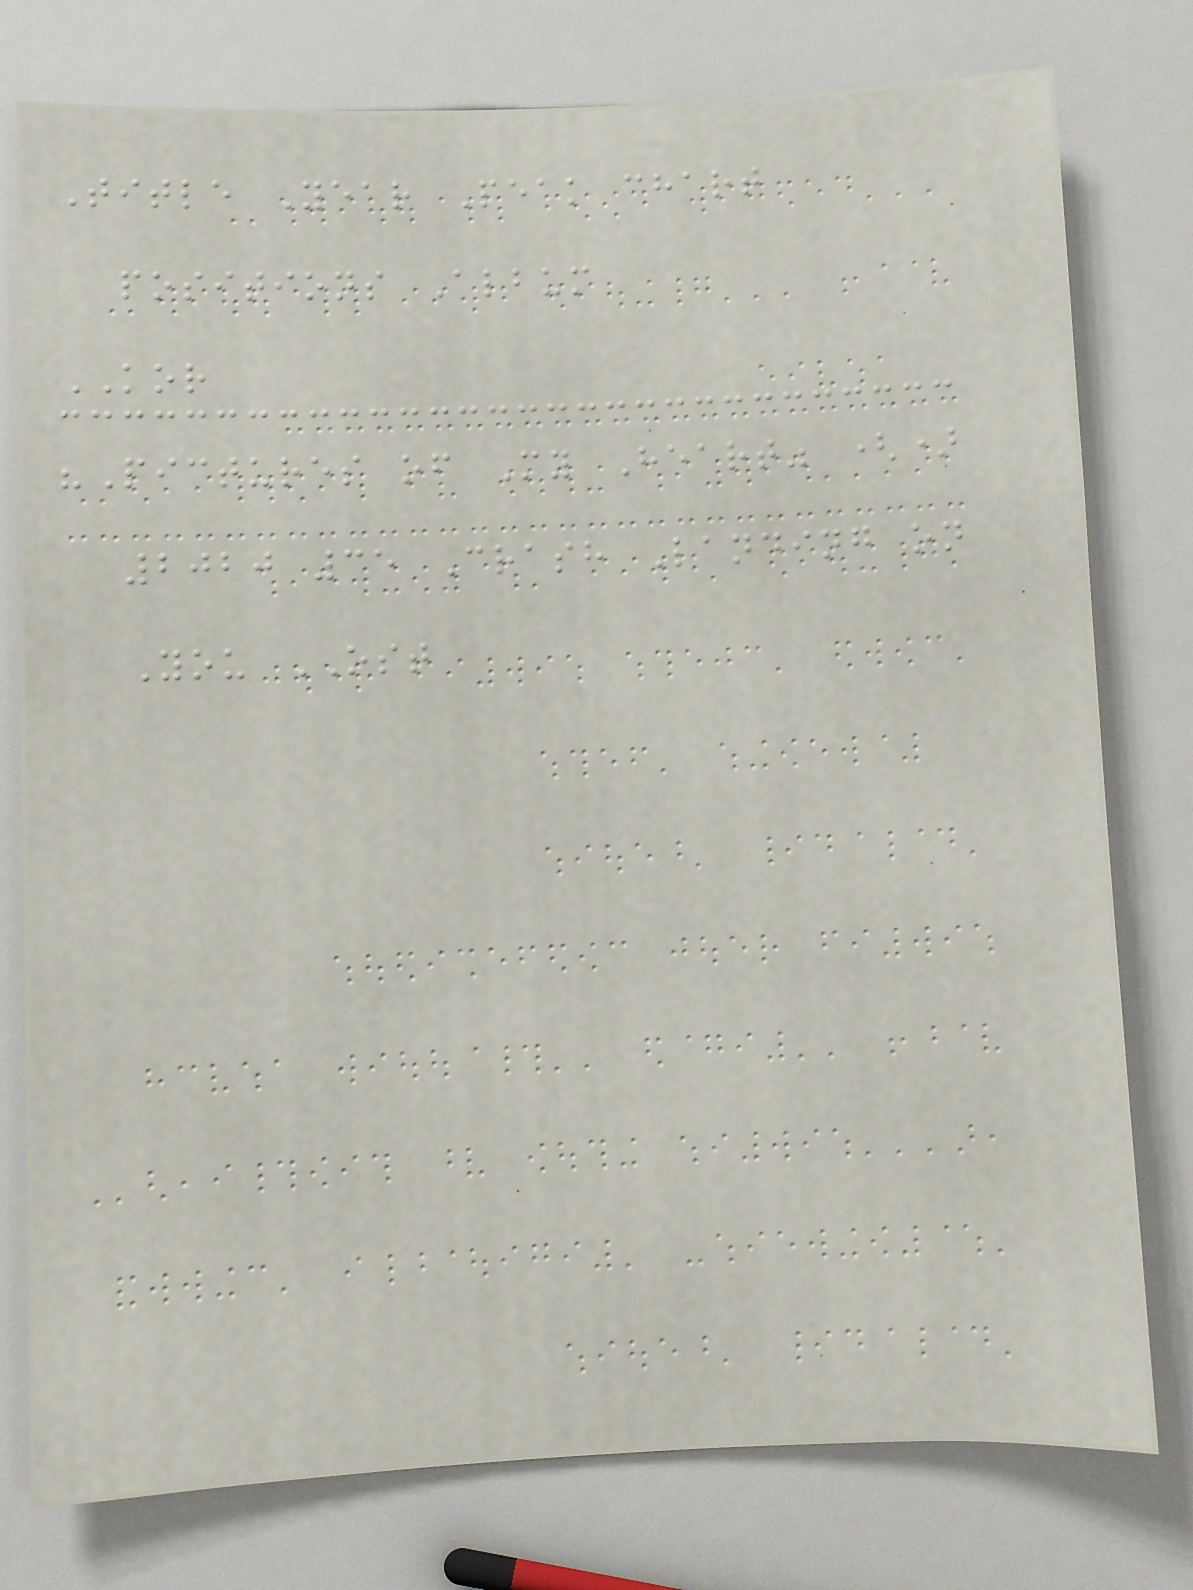Title Year Peak chart
positions Album
KOR
"Pictures of My Heart" ()
2020 35 Crash Landing on
You OST
